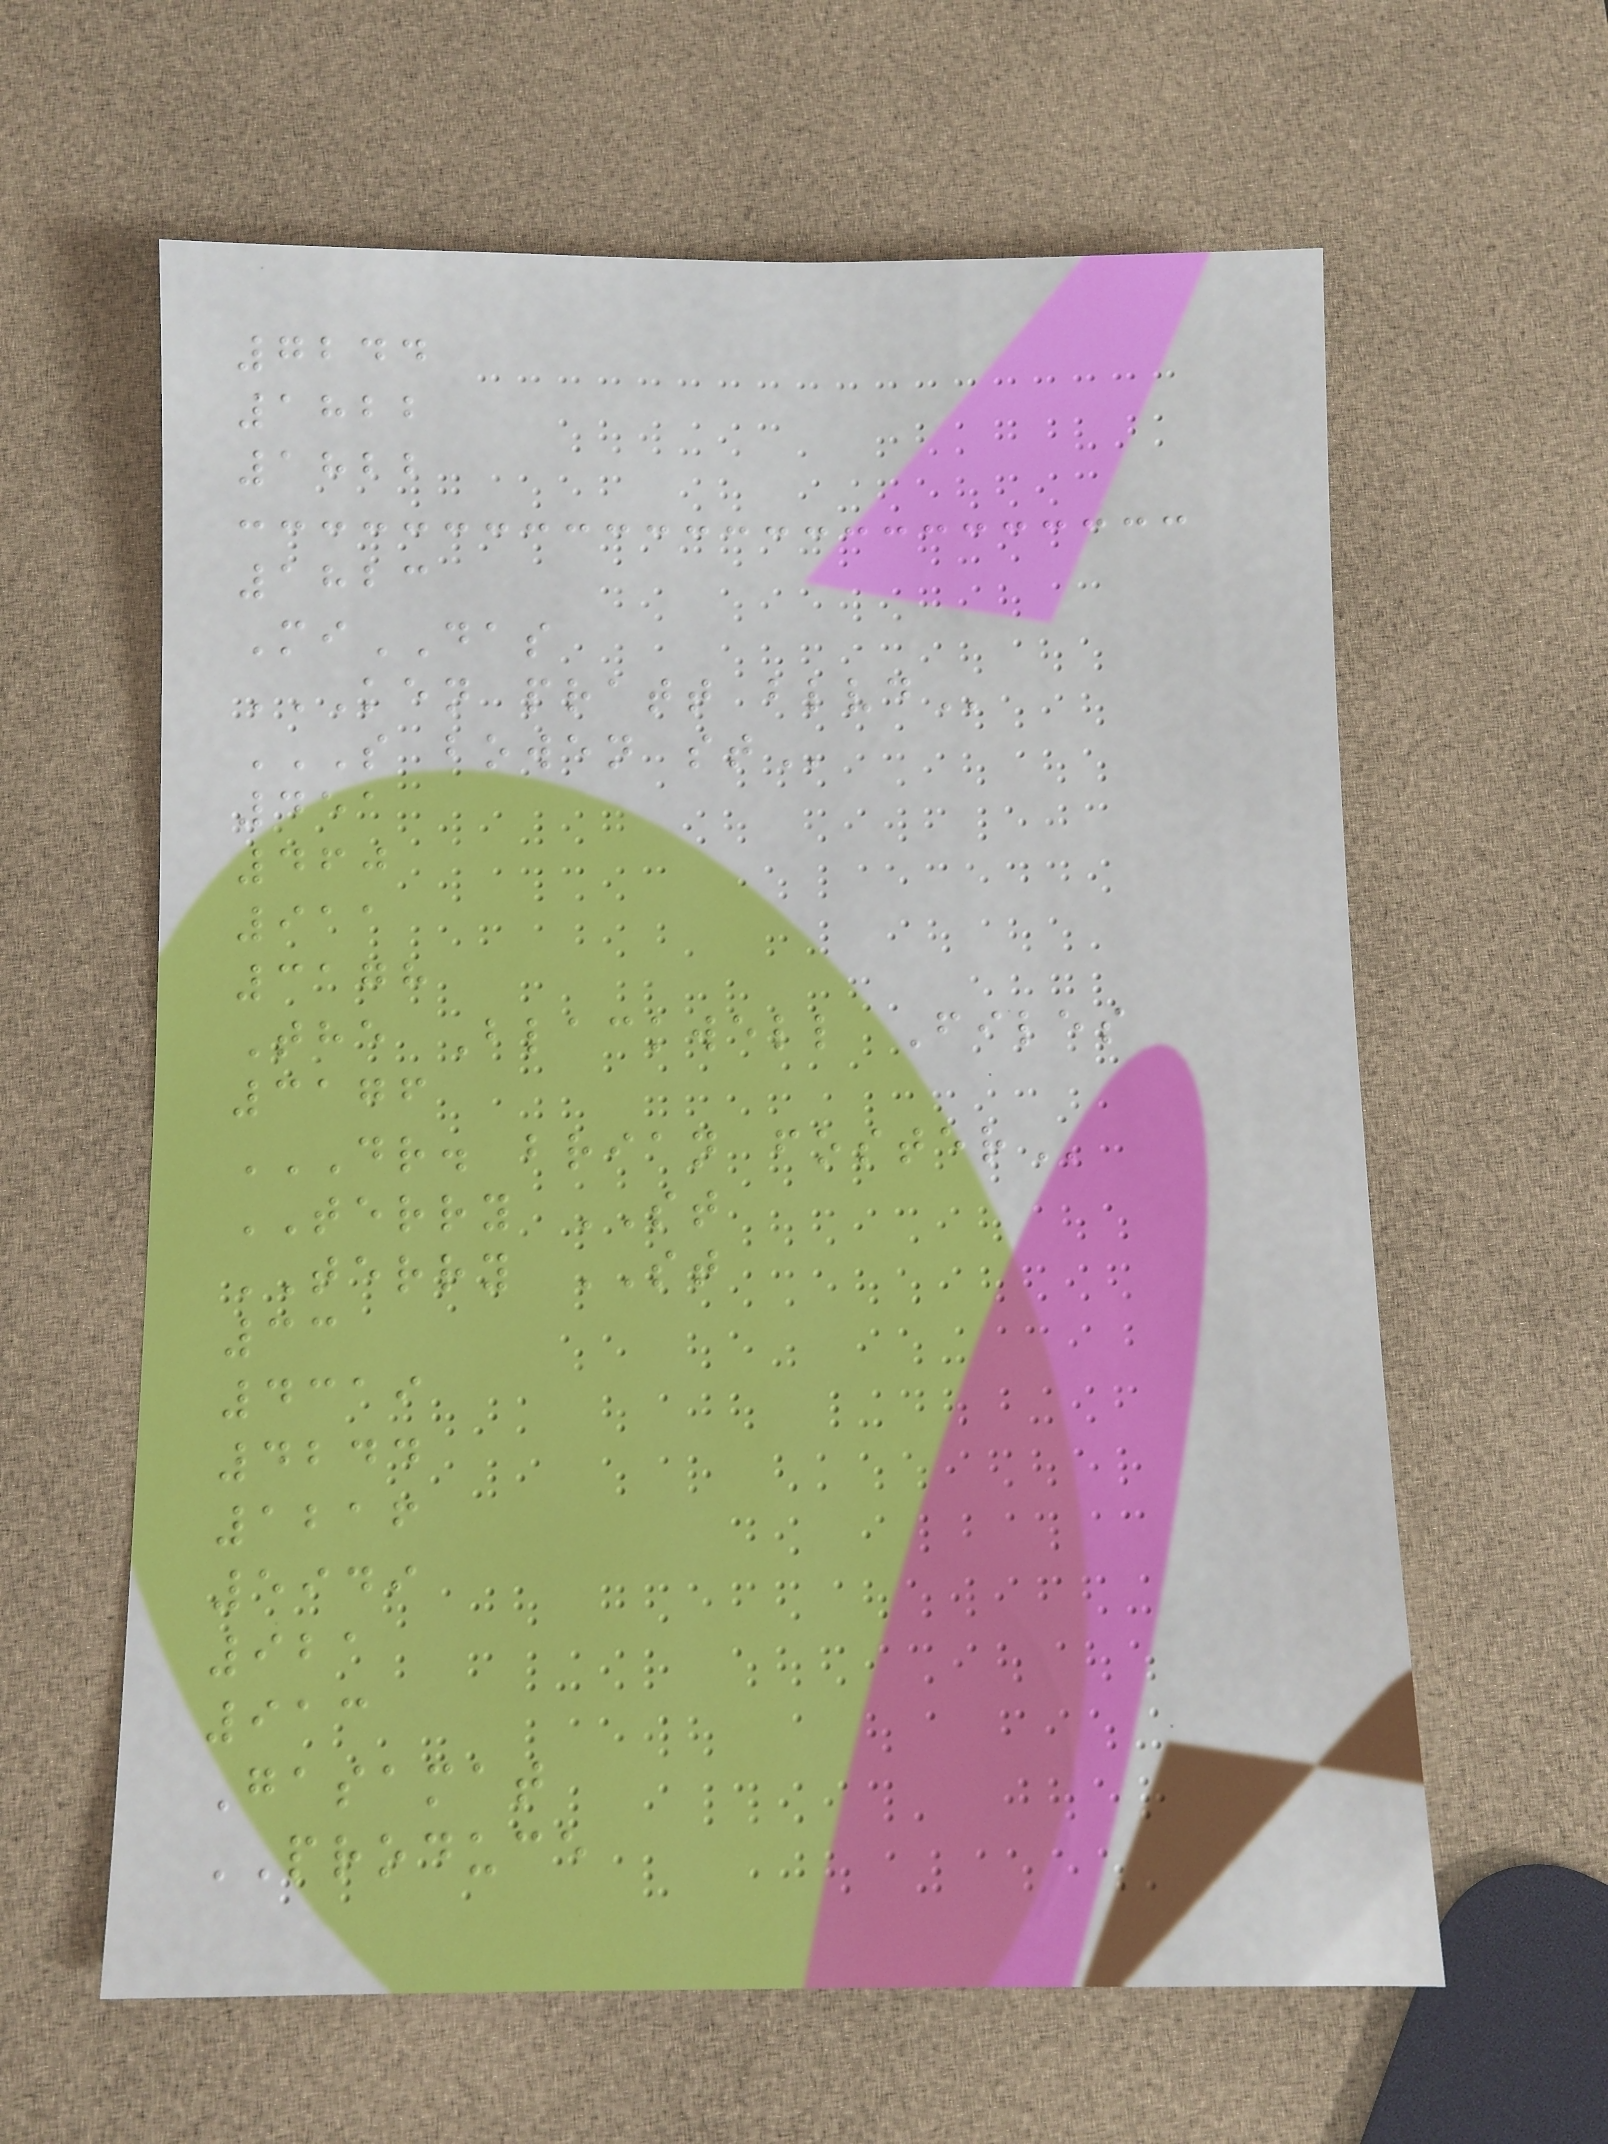7244
1822
1822
1823
MiDAS
KEN PRATT BLVD
S BOWEN ST
451
460
911
3178
The Blackwell Files
3176
DR. BRIAN FOSTER
TERRY ST
TERRY ST
33
4319
4244
1216
5949
921
913
Gasamat
PRODUCE
